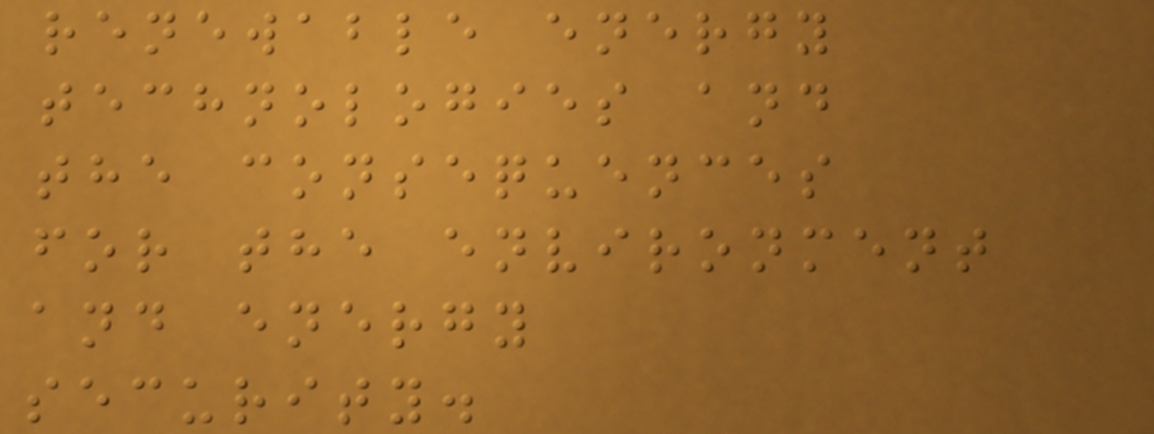renewable energy
technologies and
the consequences
for the environment
and energy
security.
